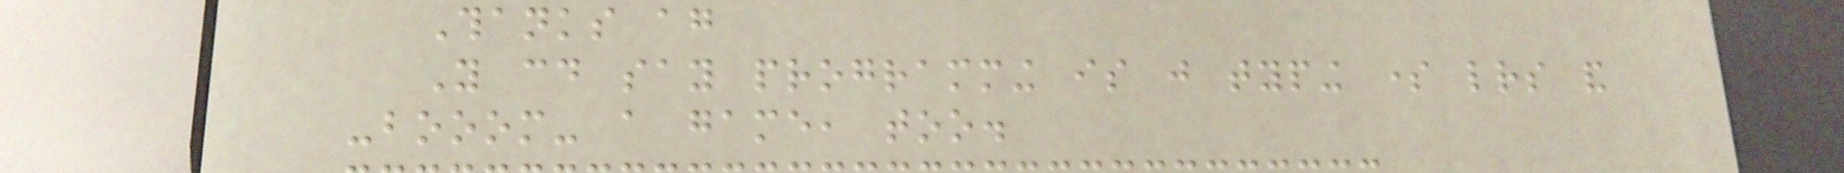Thanks again
You could say programming is just typing some letters and
-booom- a game, too.
